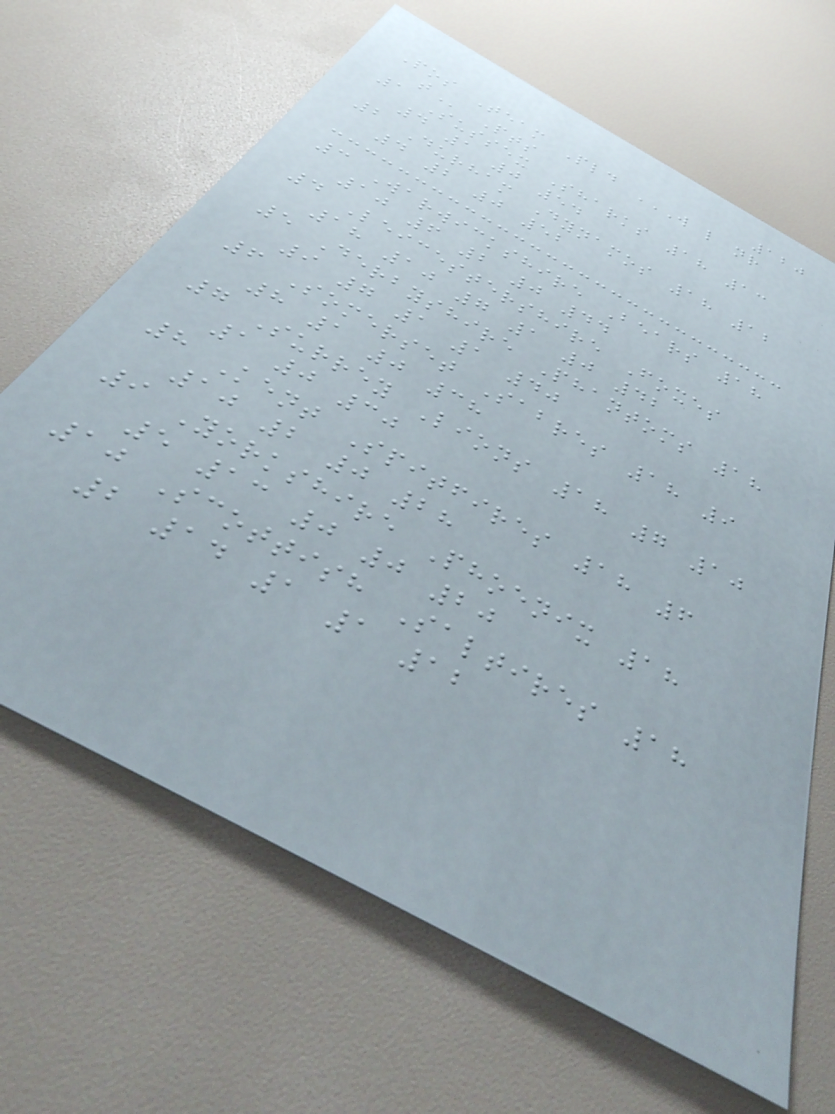120
Pos Team Pld W L NR
T Pts
1 Sussex Sharks 18 13
4 1 0 54
2 Durham Dynamos 18 12
4 2 0 52
3 Warwickshire Bears 18
10 6 2 0 44
4 Leicestershire Foxes
18 10 7 1 0 42
5 Derbyshire Phantoms 18
9 7 1 1 40
6 Somerset Sabres 18 9
8 1 0 38
7 Surrey Lions 18 7 10
1 0 30
8 Kent Spitfires 18 6
10 2 0 28
9 Yorkshire Phoenix 18
5 13 0 0 20
10 Scottish Saltires 18
2 14 1 1 12
